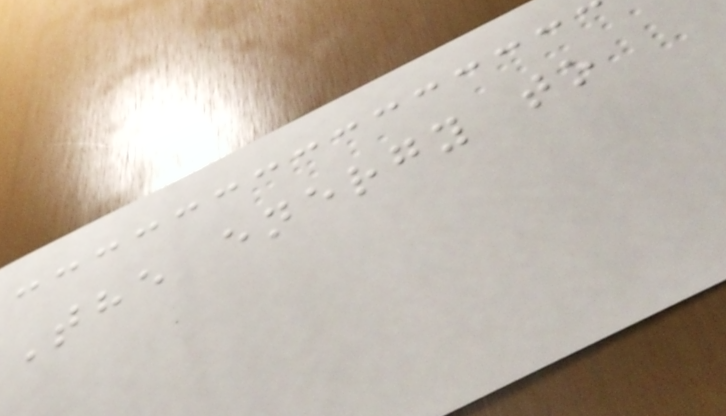The energy to
